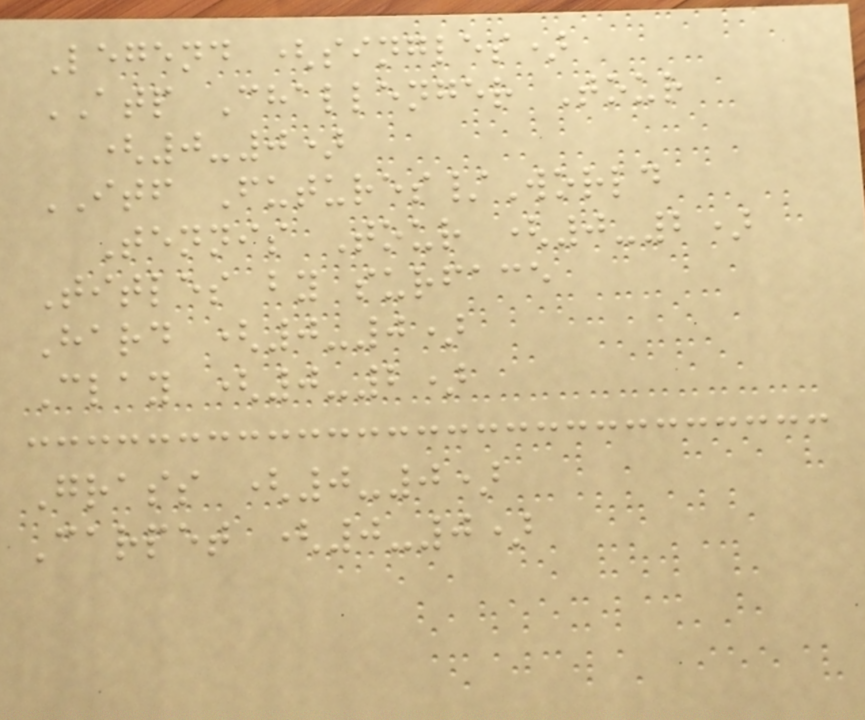Legend (singles)
ATP Challenger Tour
(0-0)
ITF Futures/World
Tennis Tour (0-2)
Titles by surface
Hard (0-0)
Clay (0-2)
Grass (0-0)
Carpet (0-0)
